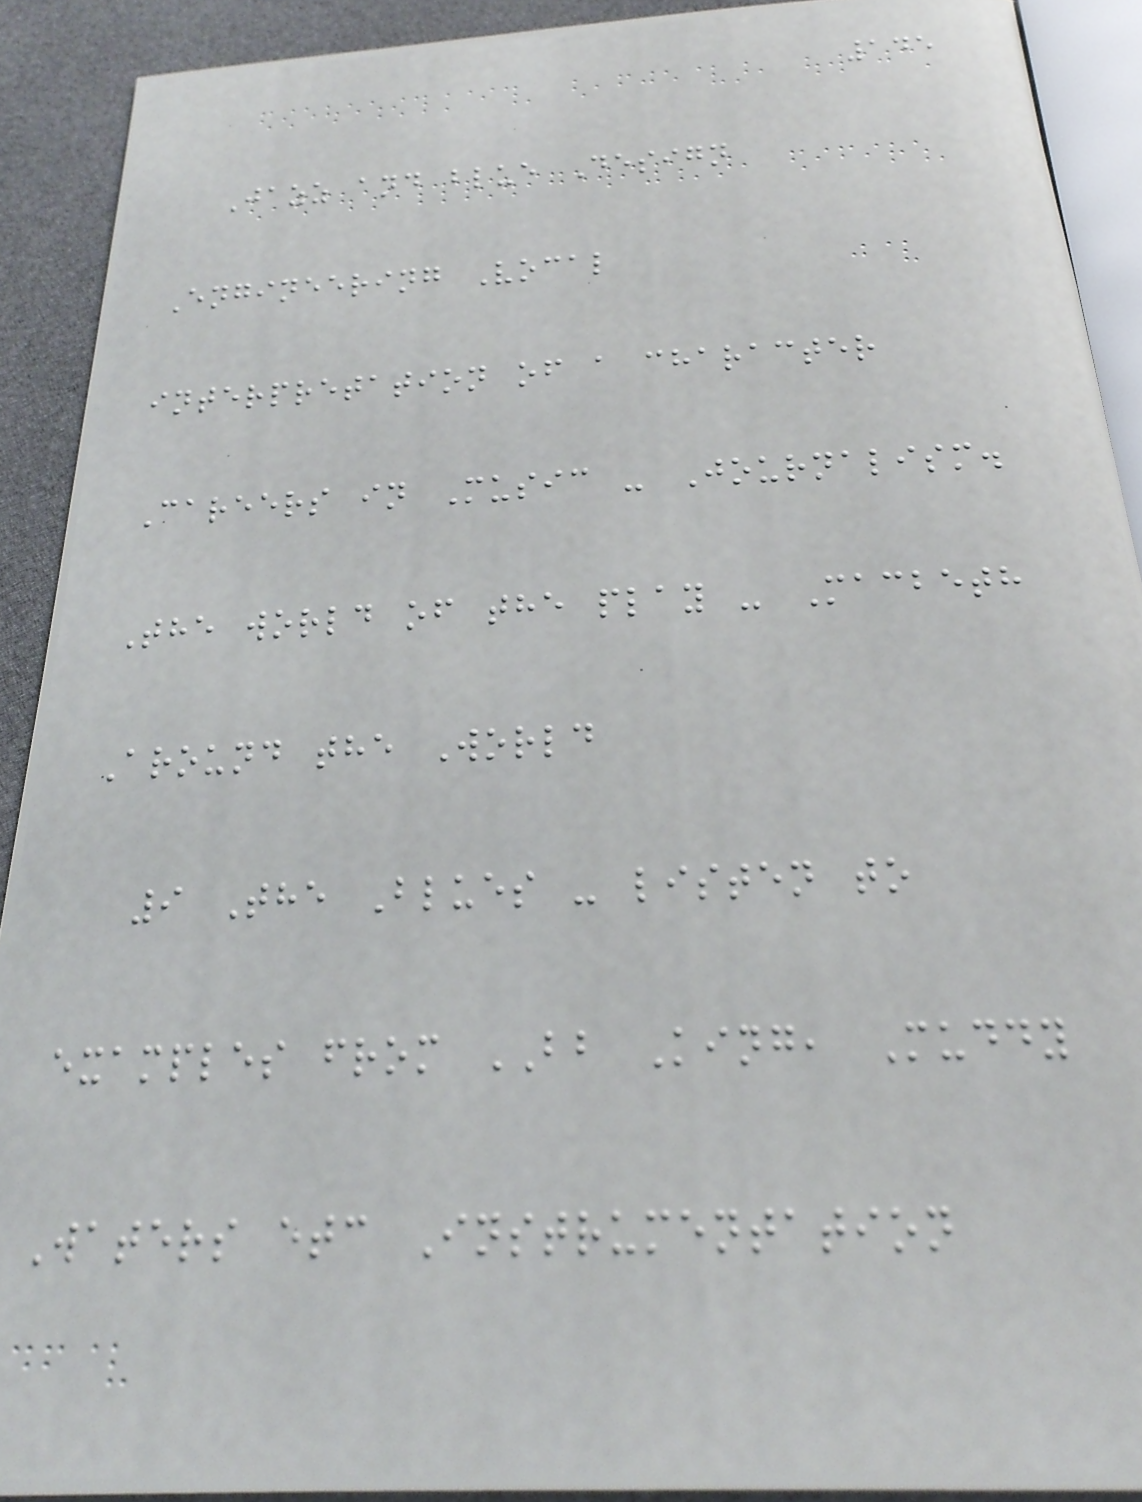145
Jazz and blue Design
Engineering Vocal
interpretation of a character
Careers in Music - Journalism.
The world of the play - Macbeth
Around the World
9 The Blues - listen to
examples from BB King, Muddy
Waters etc Instrumentation
